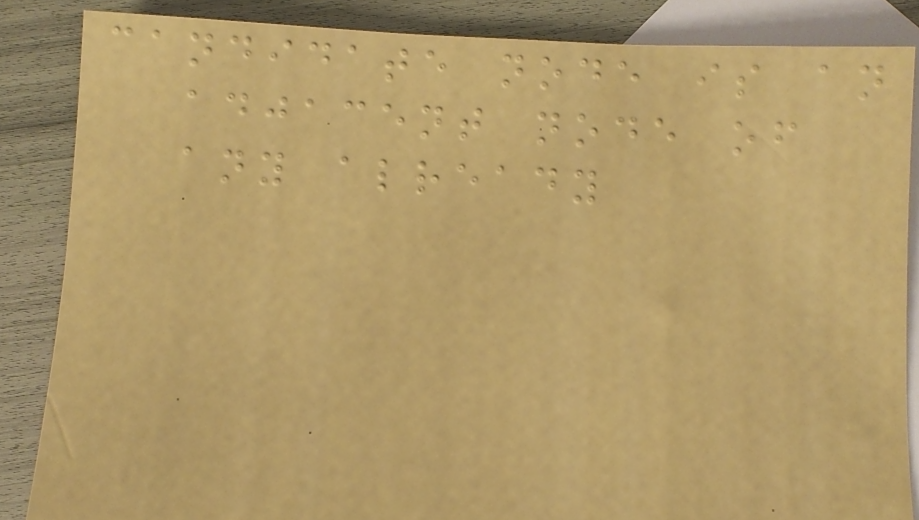candidate node is an
adjacent node of
any already
